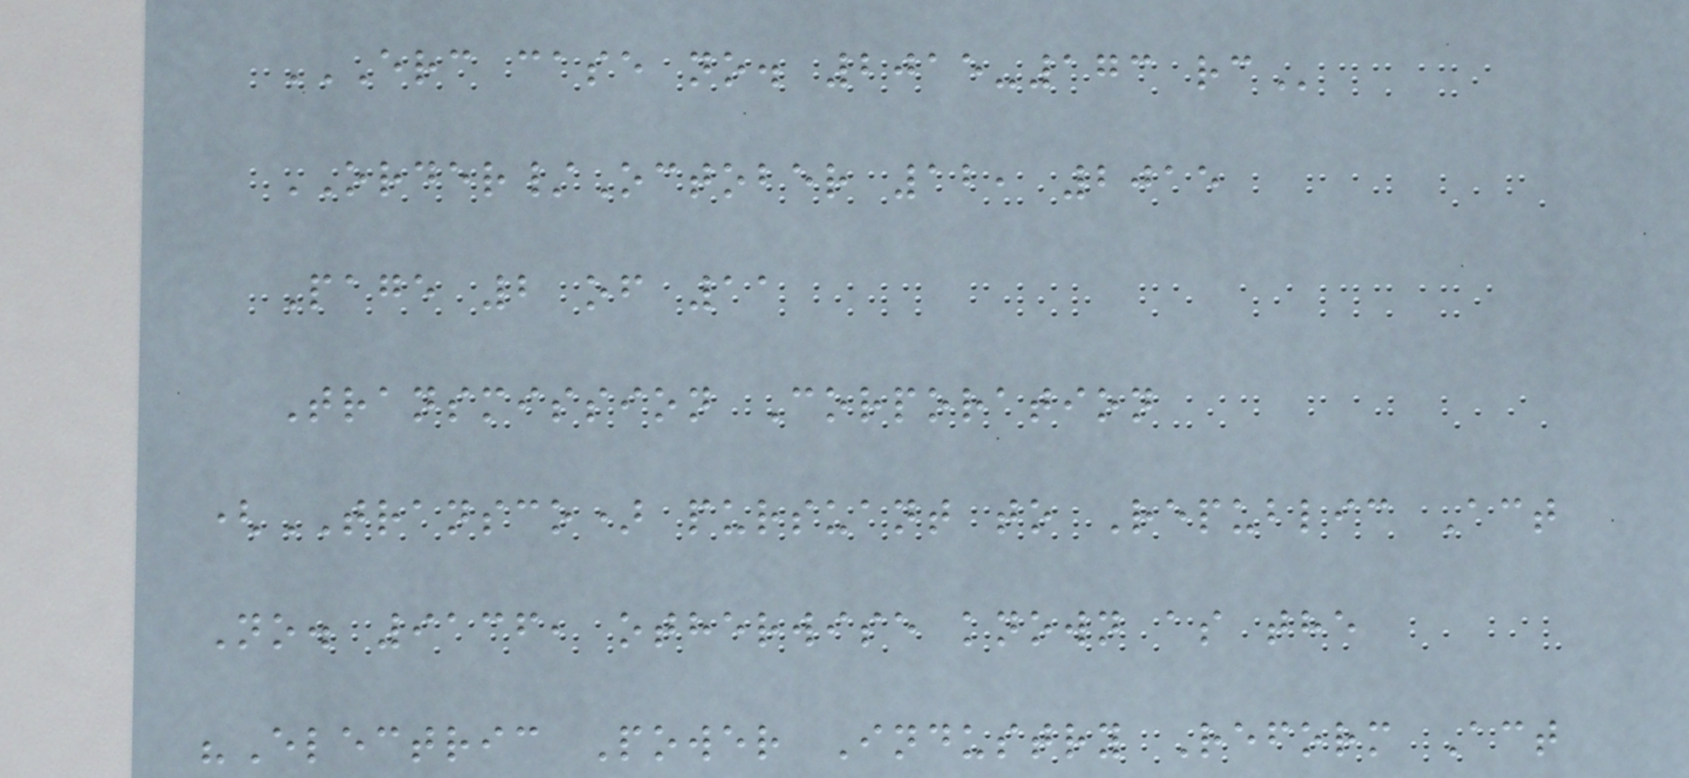ERC CASE NO. 2015-173 RC
ORDER/October 12, 2015
Page 2 of 11
Transmission Corporation
(TRANSCO) pursuant to Republic Act
No. 9136, otherwise known as the
"Electric Power Industry Reform Act
